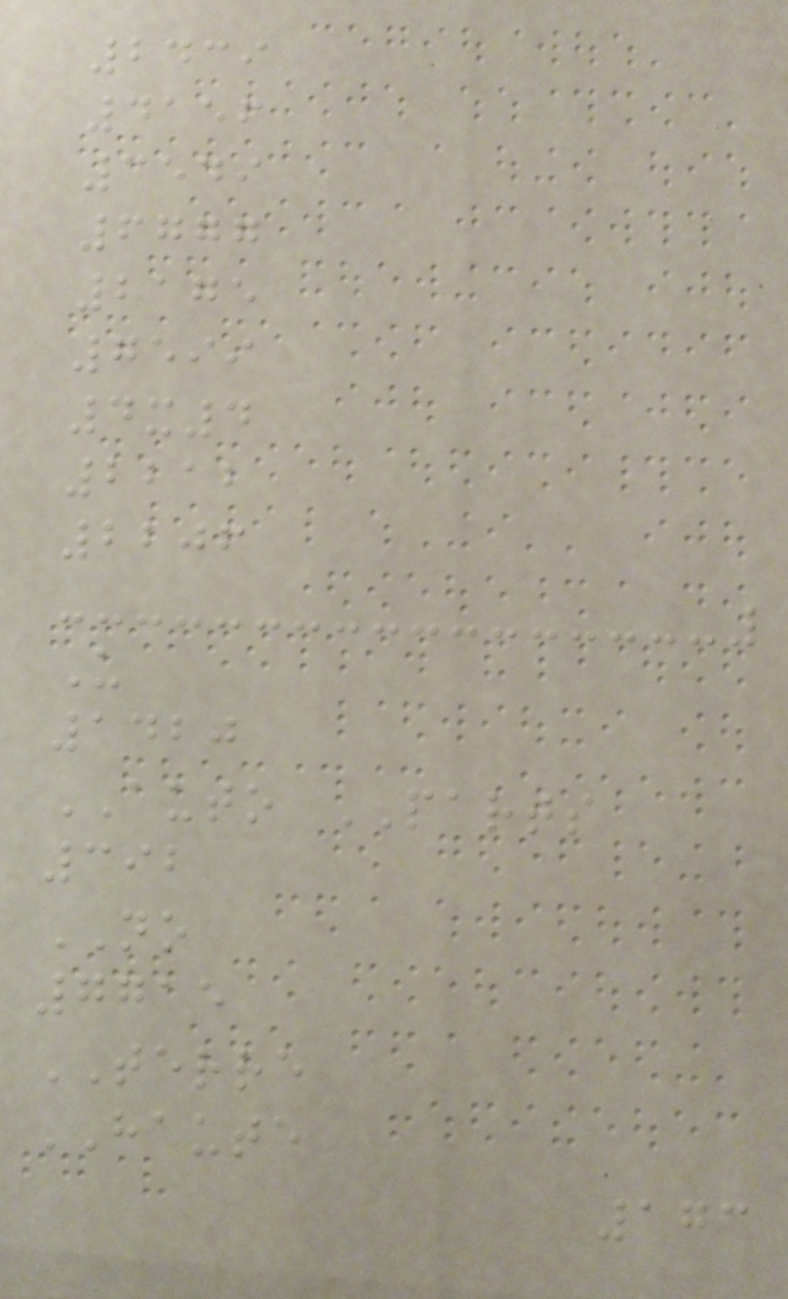2439
4156
3549
6777
2175
7599
4x4
2212
2206
U
1420
AUTO PARTS
392
NO
7715
TERRE
HAUTE
173
